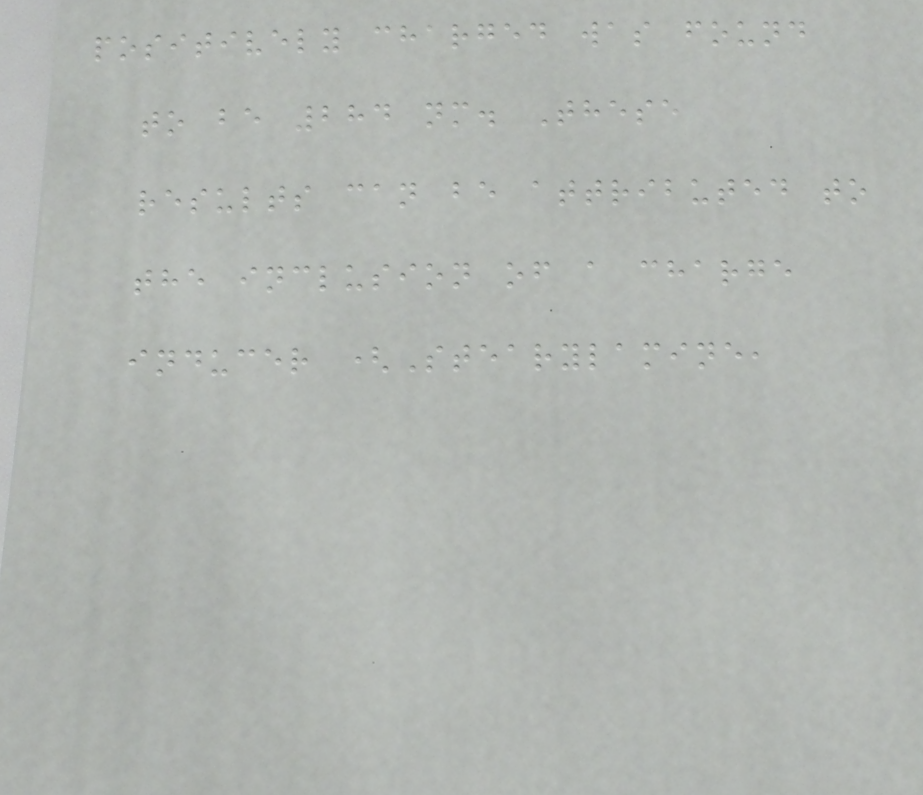positively charged was found
to be 284 nm. These
results can be attributed to
the inclusion of a charge
inducer (Stearylamine,
